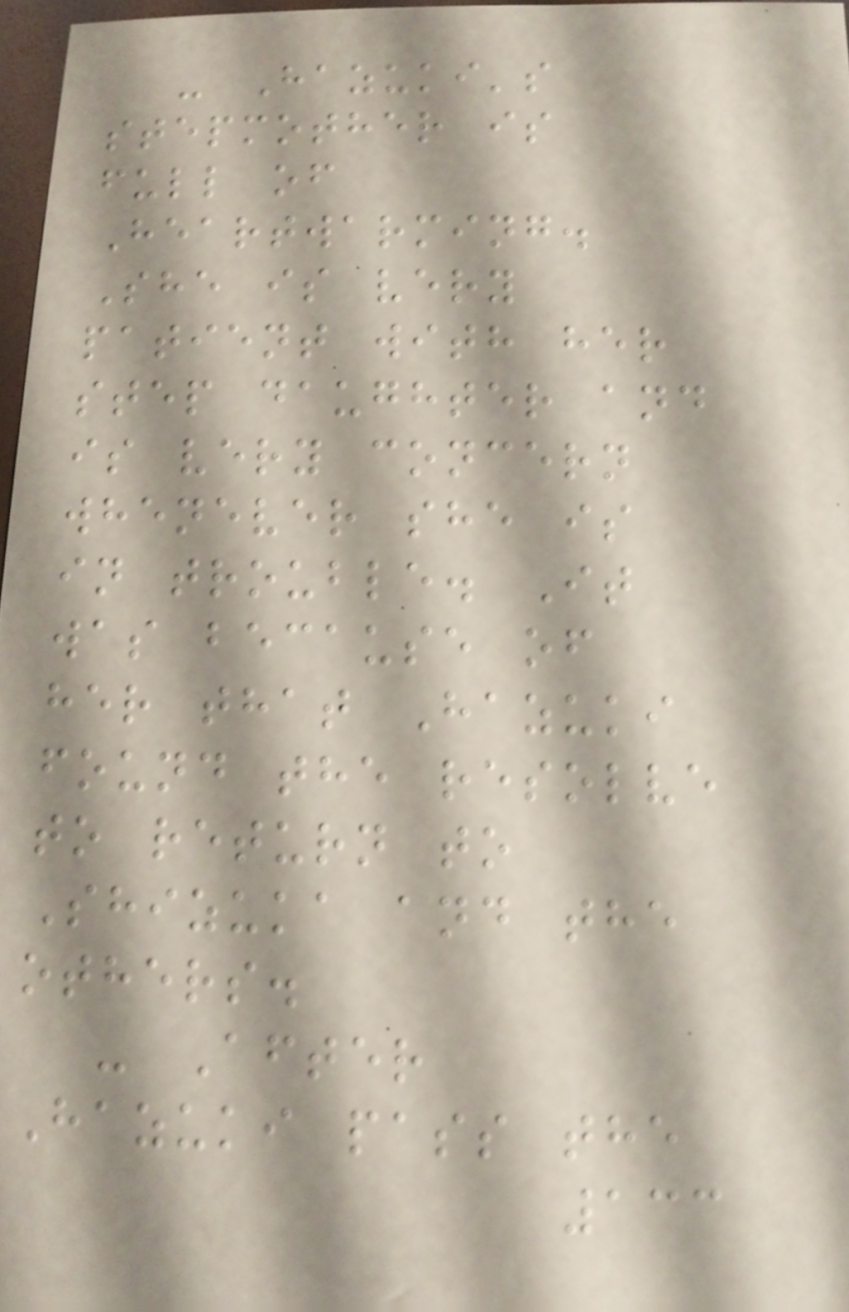- Hazuki's
stepmother is
full of
Heartwarming.
She is very
patient with her
step daughter and
is very concern
whenever she is
in trouble. It
was because of
her that Hazuki
found the resolve
to return to
Shizuka and the
others.
- After
Hazuki pass the
133
